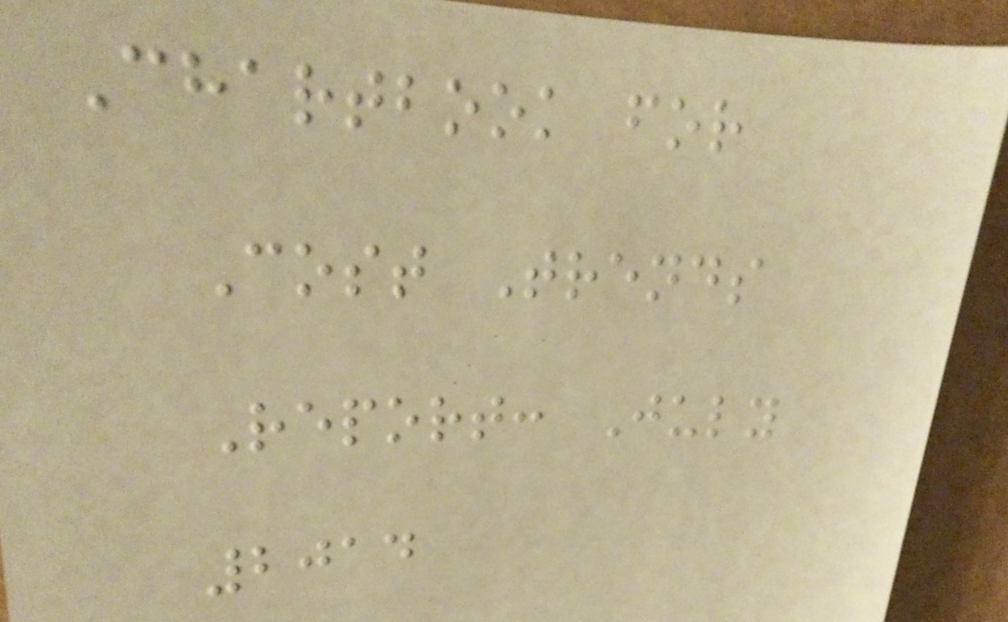Chartbook for
Cost Trends
Report: July
2014
